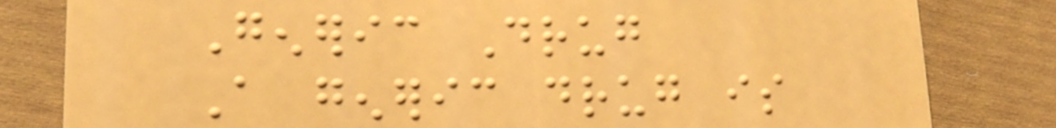Generic Drug
A generic drug is
